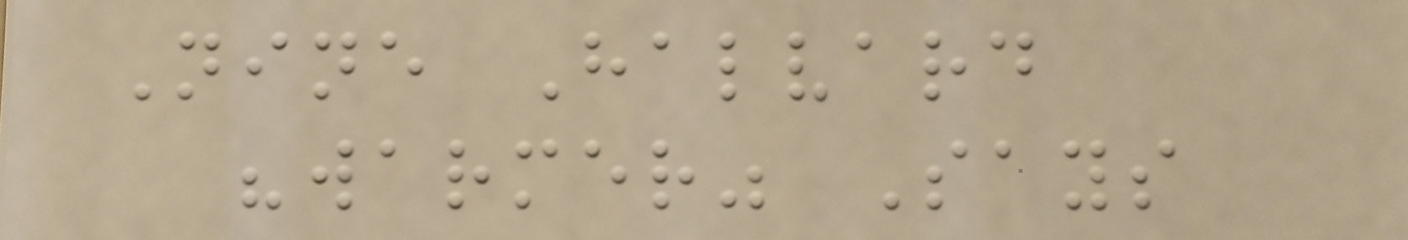Nine Halvard
"warmer" Says
